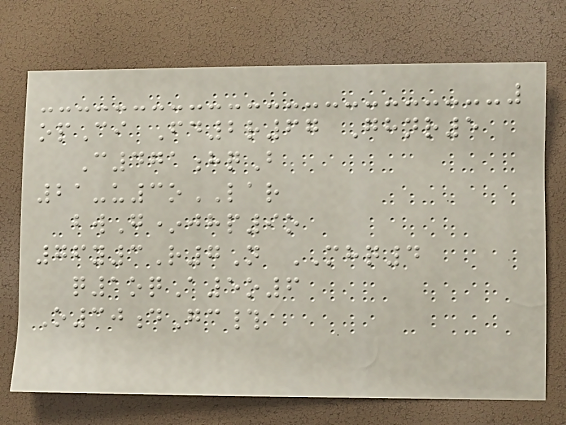opCi Fd2r67 Ghnr5
C471hqB
21-u3oLAR
bwG*jhp9o
76y3R7N MHQ4
q1oqA5o6
O30dGc#
